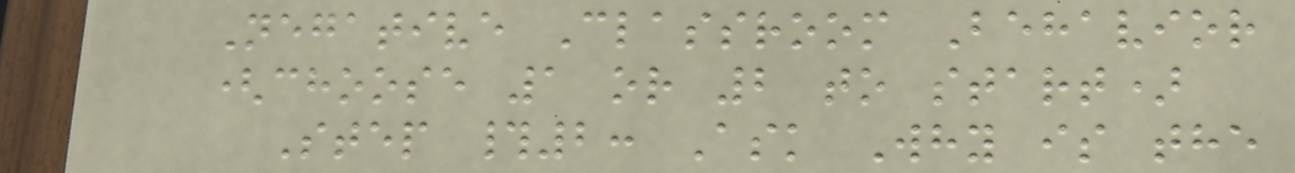Negative Classroom Behavior
(choose 1 or 2 to start)
Step #2: Ask Why is the
